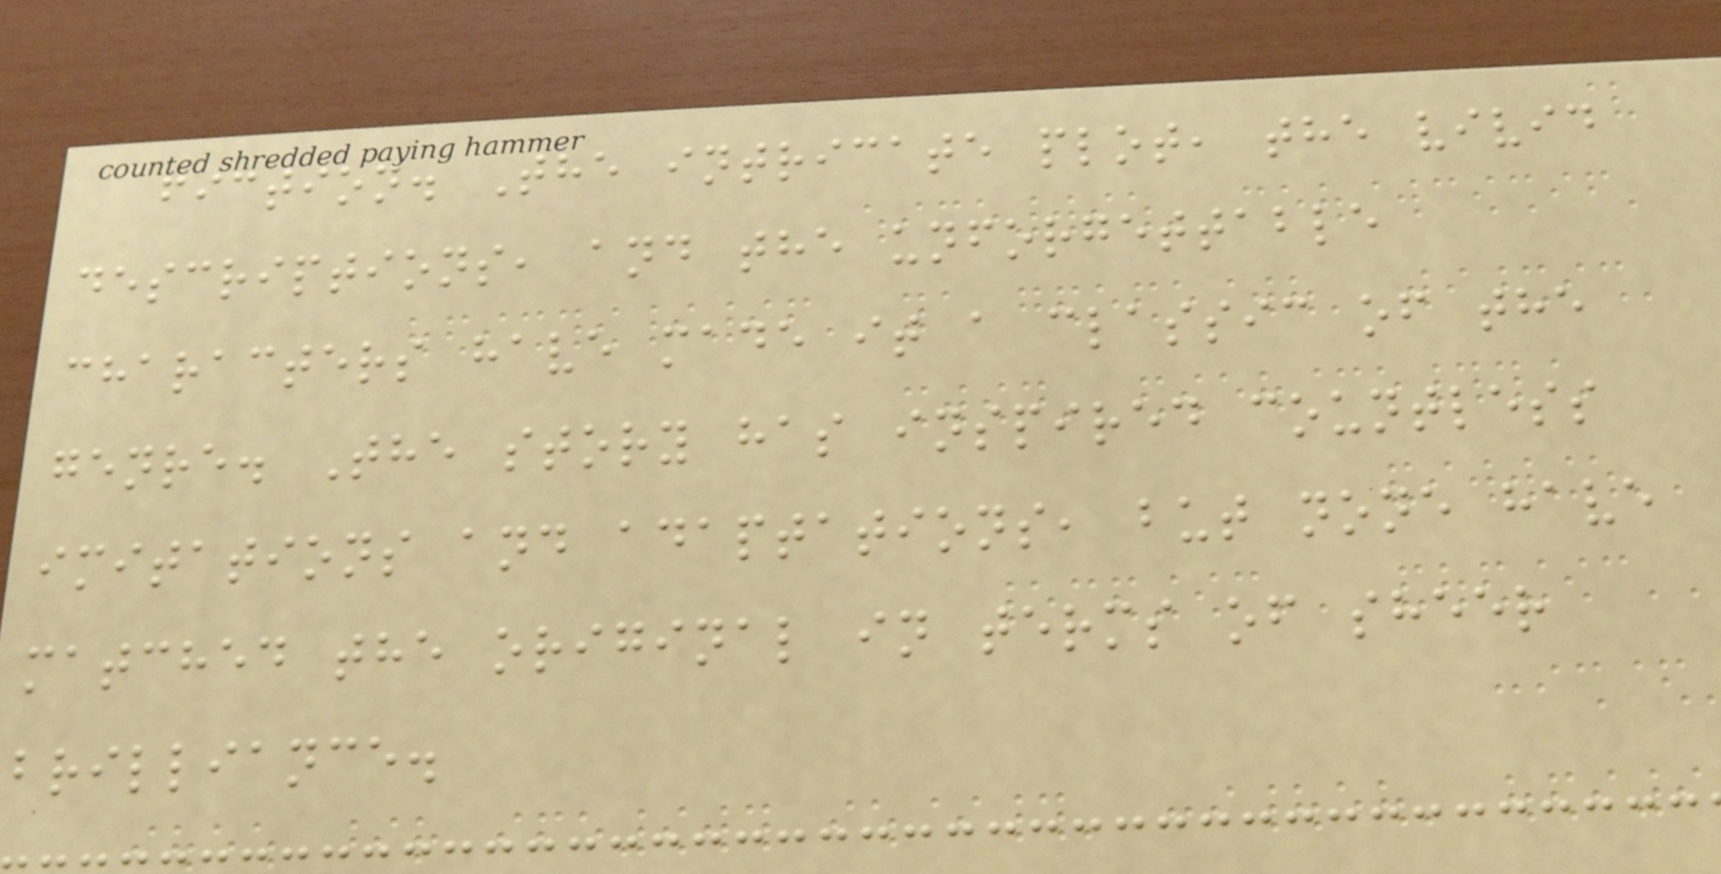fiction. The intricate plot, the vivid
descriptions, and the unforgettable
characters have made it a classic of the
genre. The story has inspired countless
imitations and adaptations, but none have
matched the original in terms of sheer
brilliance.
